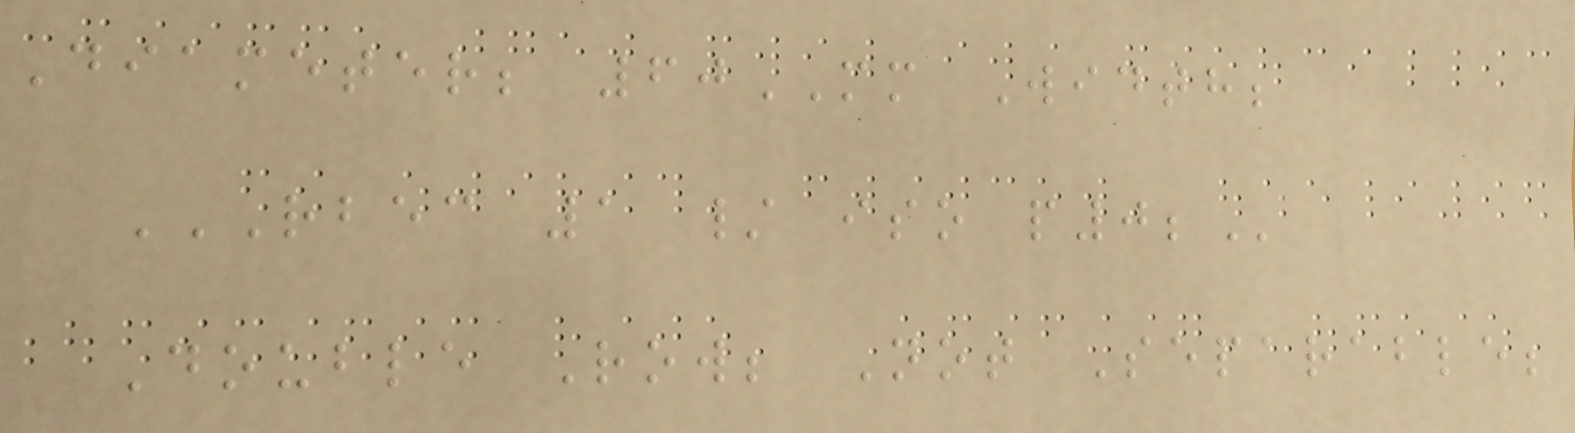Diameter; 60MM Width;
RBEC 1 / ISO P0;
Double Row; Not Separable;
